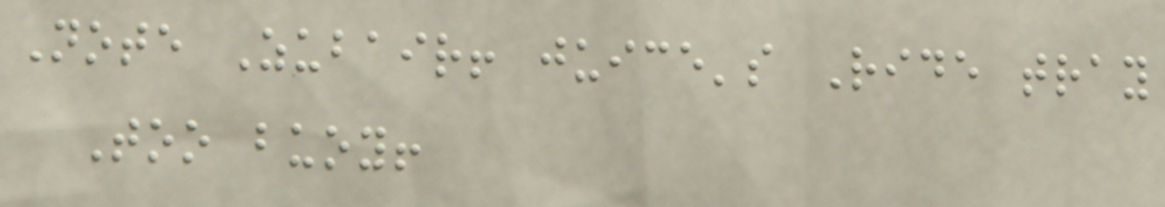Note Zubair! juice's Ride tray
Too buoy!
